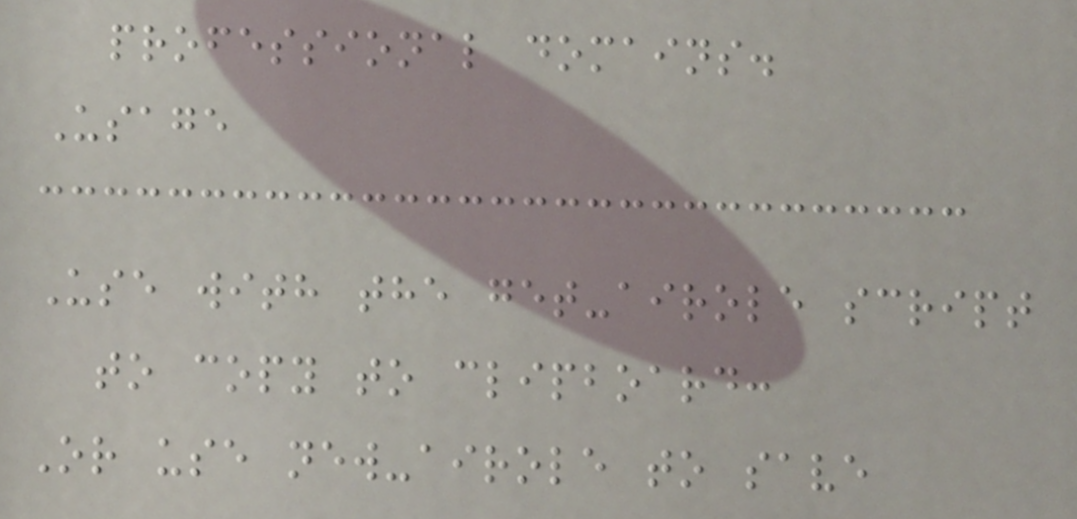professional domains.
Usage
Use with the get-airole script
to copy to clipboard:
Or use new-airole to save
